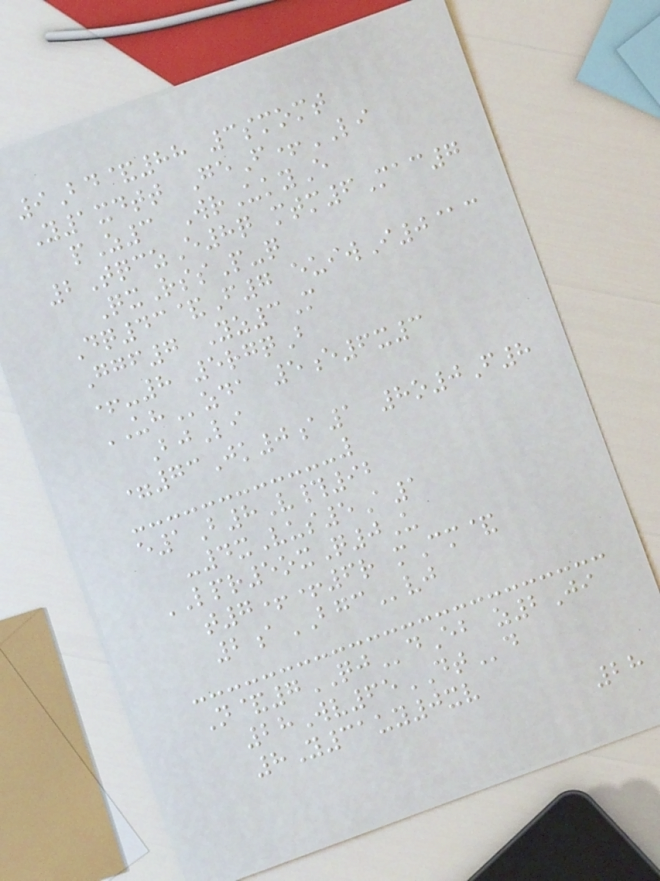9Bd&88 3smomt
Y1xdtt GeF+LI
pZ3 WrUkyE
2TqczE8q mtm6Mac7
QxRssP-q
Dq43&F7 euiwI0@c
Ggf7 Yz3M
+-8 5rgqB
UHzda 5e6x3
BjLi
=73Jk0a1 8o0F8
e1B8V#92
-4xVus5A1
LPR5oxQ0U
t7++6r mCm&
2aBGCvj
N&7QJdEb z2Ji
28Wv65DTd
8Y31uy0xv
28
